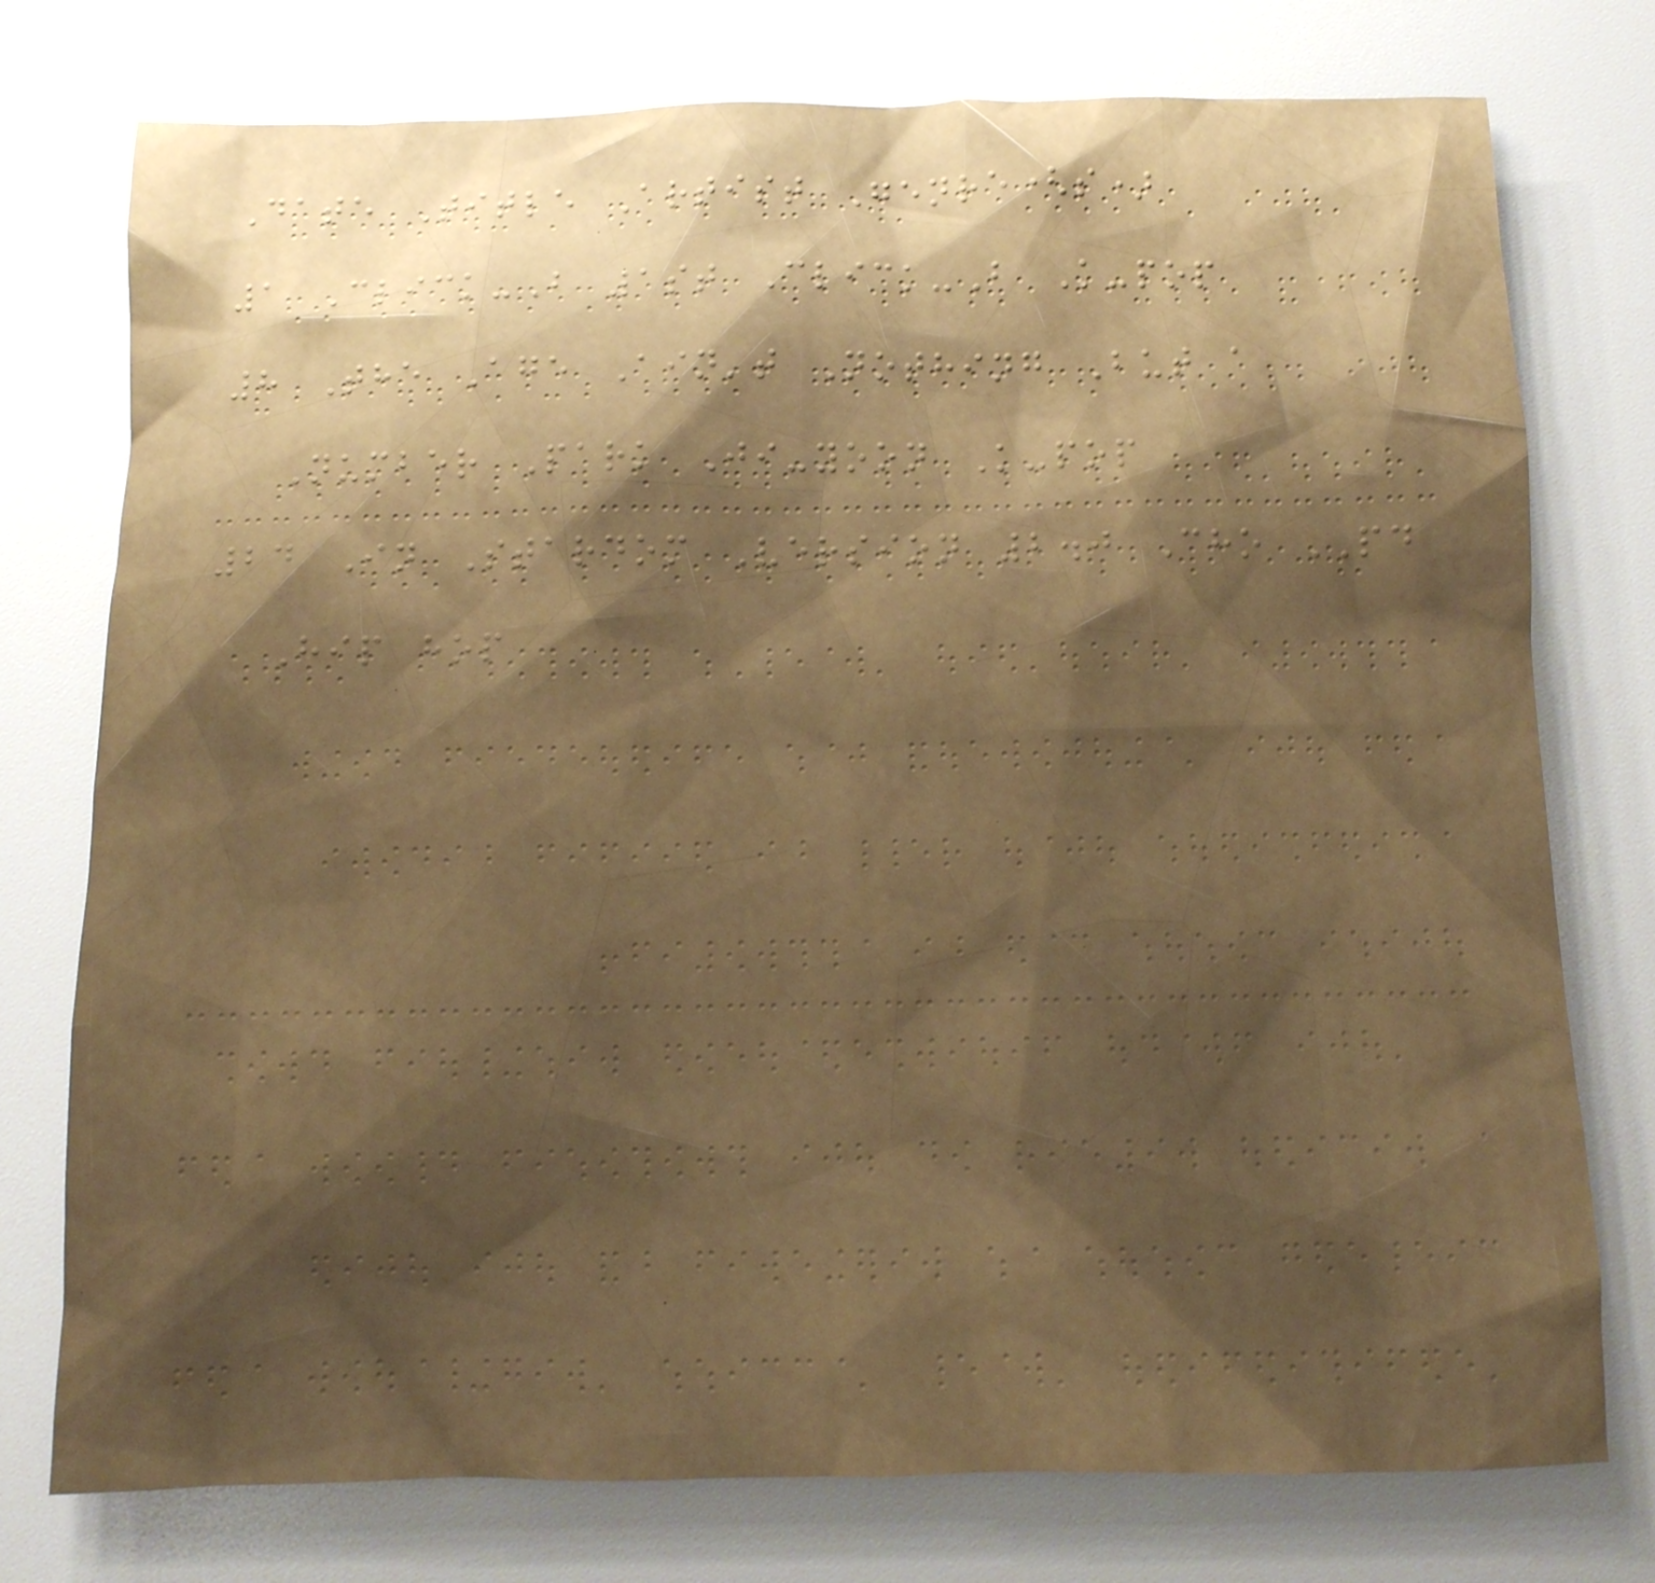Date Title Artist Genre(s)
1 Click-B 1st Click-B K-pop
8 The Age Ain't Nothing But a
Number Park Ji-yoon K-pop
24 In Stardom Version 2.0 Cho PD
Hip hop
